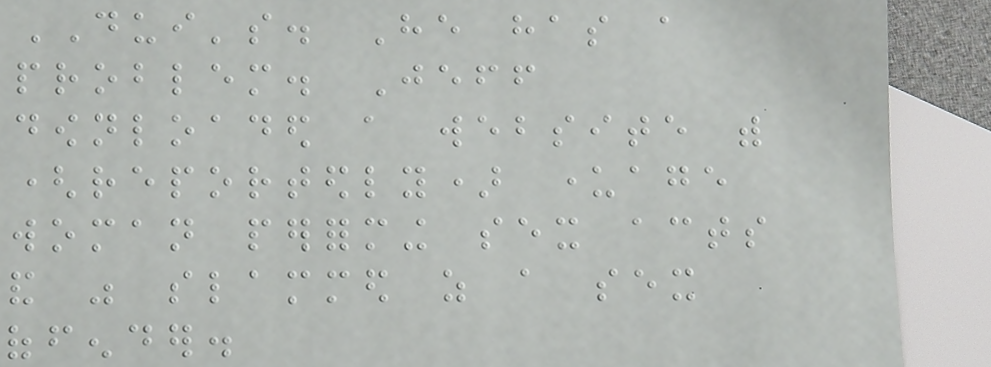DUI's. He has a
problem. Jeff
downloaded a website with
(reportedly) underage
woman performing sex acts
and was slammed as a sex
offender.
